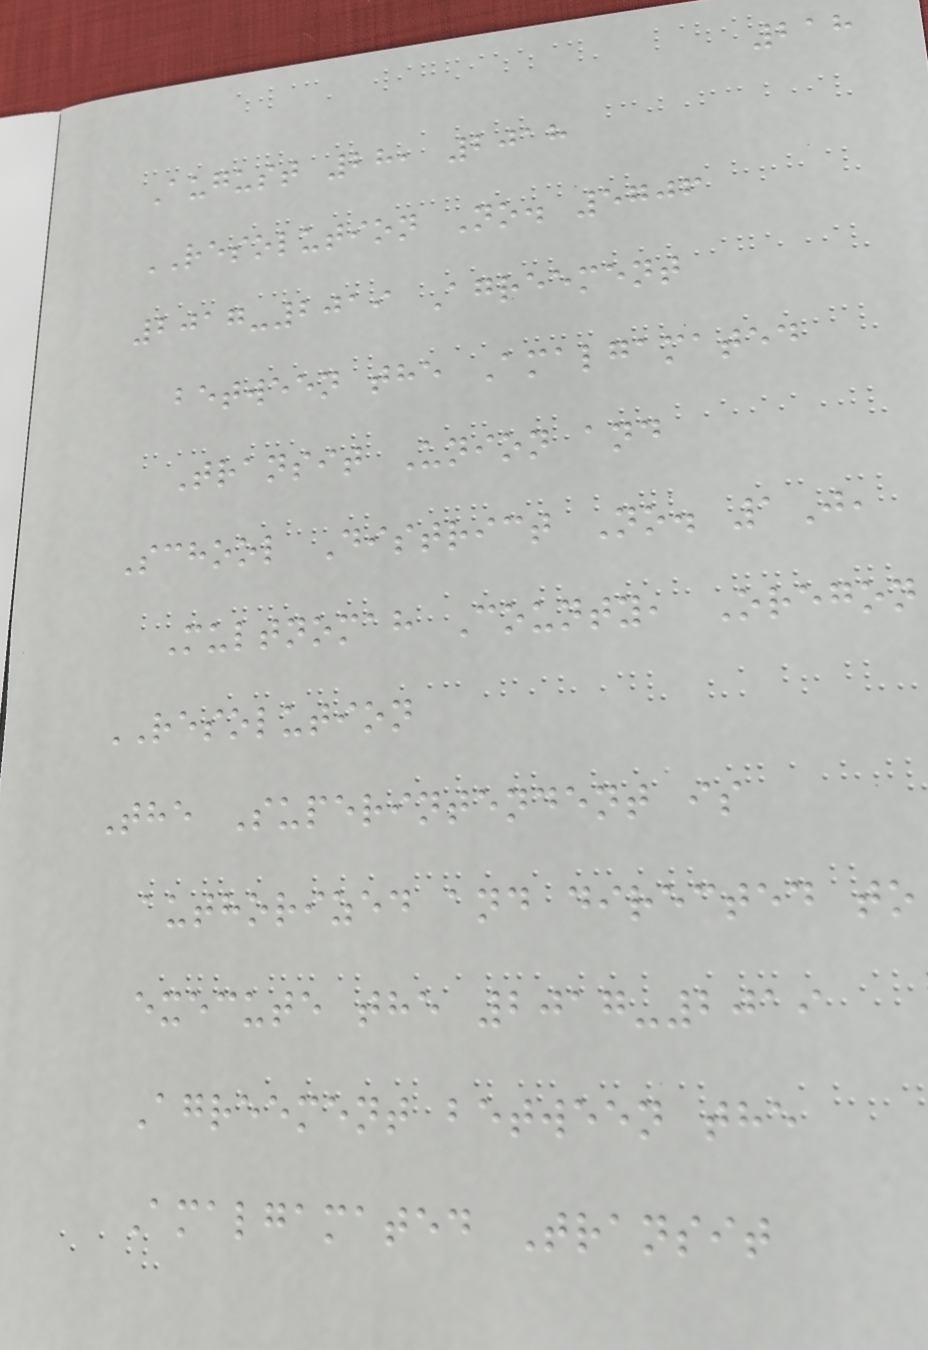218
August 28, 2018
RESOLUTION No. 5706
2017-2019 Agreement
between the Amalgamated
Transit Union and
School District No. 1J,
Multnomah County, Oregon
RESOLUTION
The Superintendent is
authorized and directed to
execute the 2017-2019
Agreement between the
Amalgamated Transit
